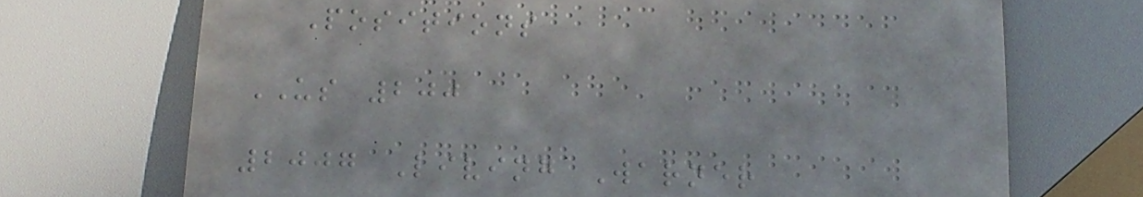Positions
US 200
2007 Living Warner
